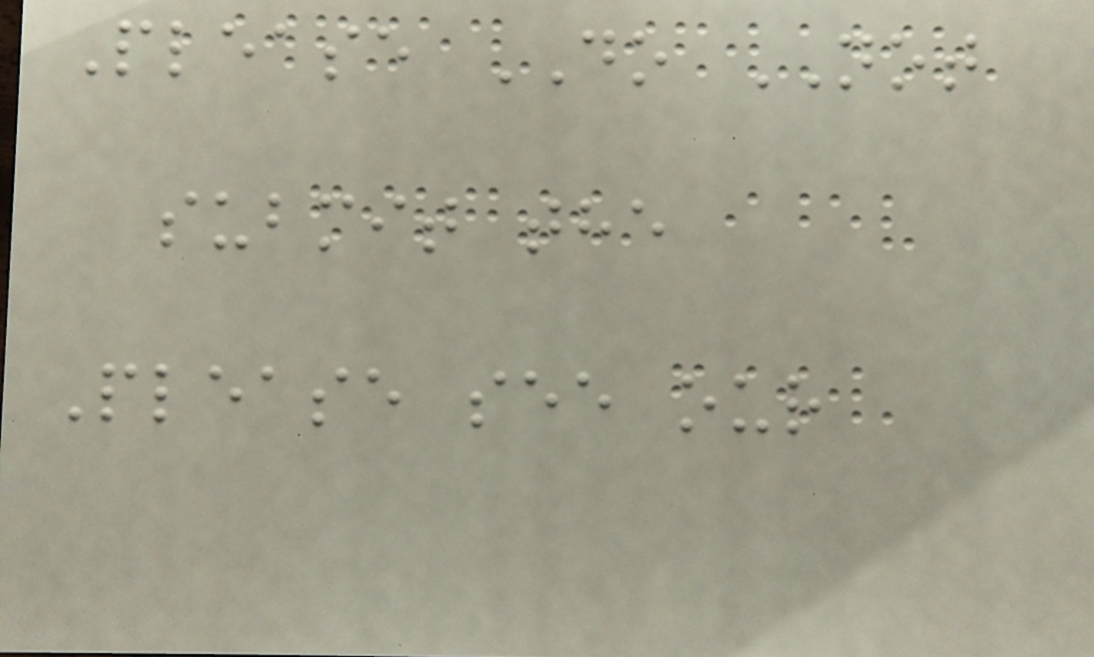Please DO NOT
submit the
Please see our
